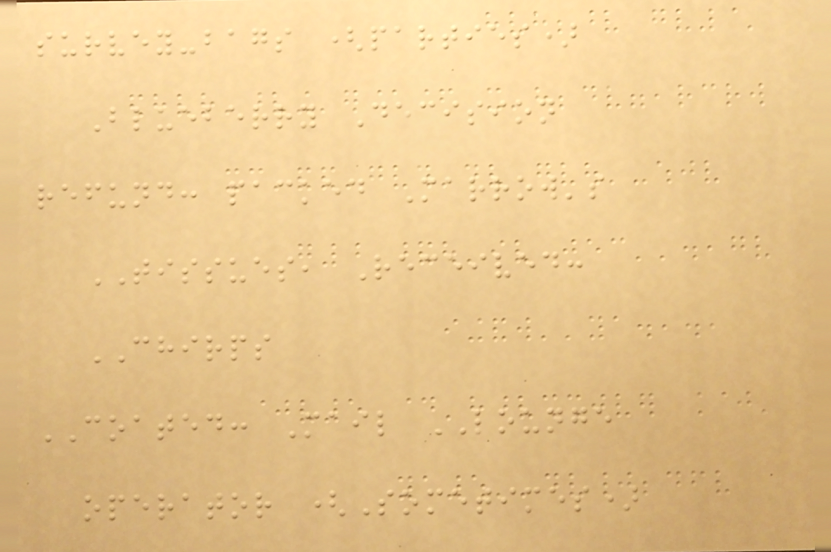survey-bags (parties)
Blueberry Decision
refund: packed Marrow's
TISSUES, Received:
CHIRPS
COATED: Mail LOUNGE
operator (Sometimes)
